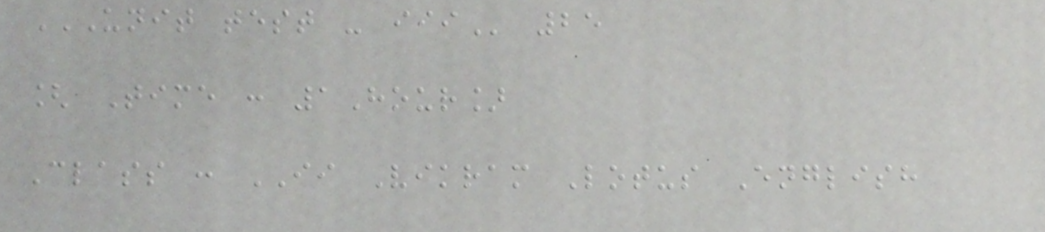UNIT TEST - III 25
[ Time : 1Hour]
Class : II Vikram Lotus English
